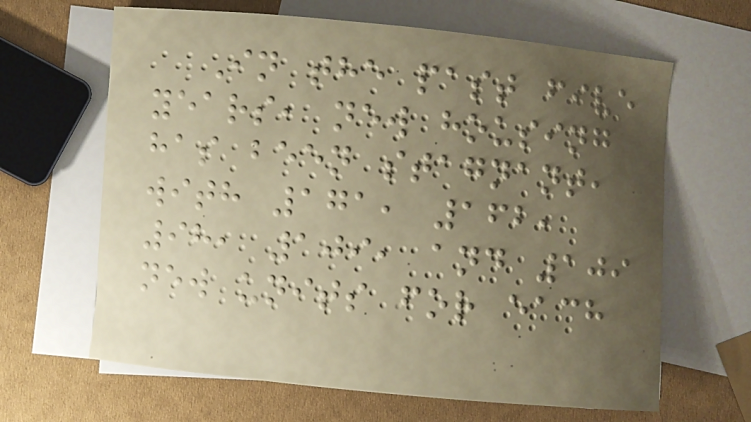In the past five
years, new housing
has been stagnant,
with 171, 162,
98, 109, and 109
new units for each
